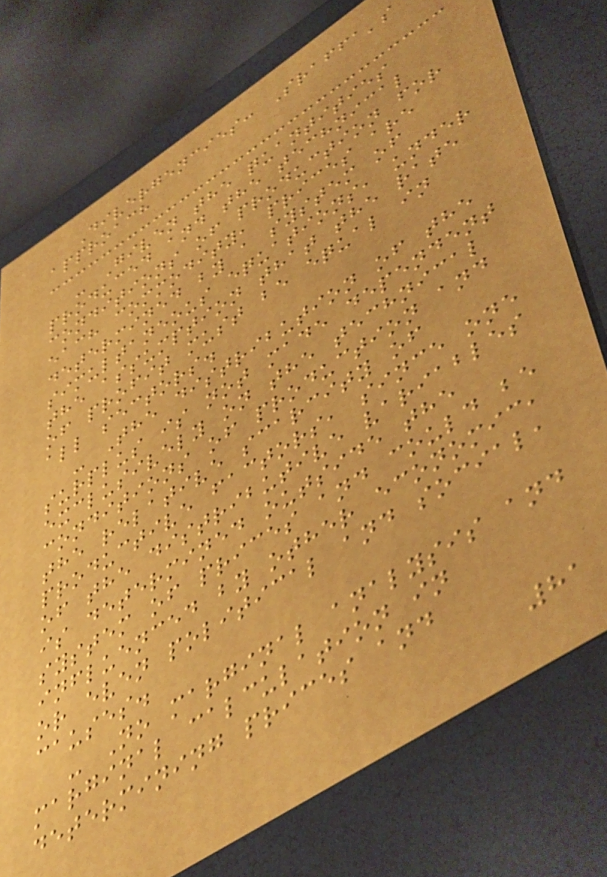Divergencies: Sraffa's
approach
- Given the quantities
produced and the technical
conditions of production for
each commodity, prices are
determined by a system of
simultaneous equations, under
the assumption that the rate
of profit must be equal in
all sectors.
- The distribution of the
surplus is not made dependent
exclusively on the technical
conditions of production and
the relative scarcity of
productive factors, since one
of the distributive variables
is determined outside the
system of prices and could be
influenced by other economic,
or even political and social,
causes.
- No marginal analysis and
marginal calculation in
determining prices and
81
